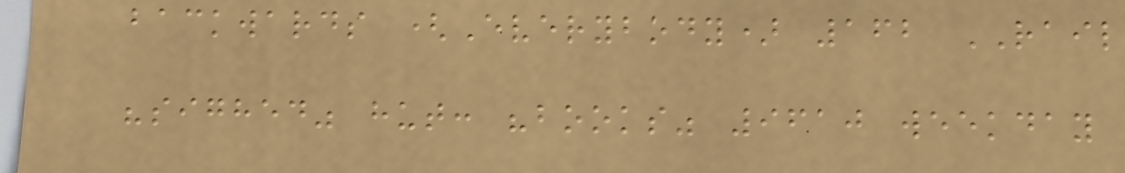backwards (Everybody) 162 RAIL
"sighed" hut: "books" 9610 weekday
